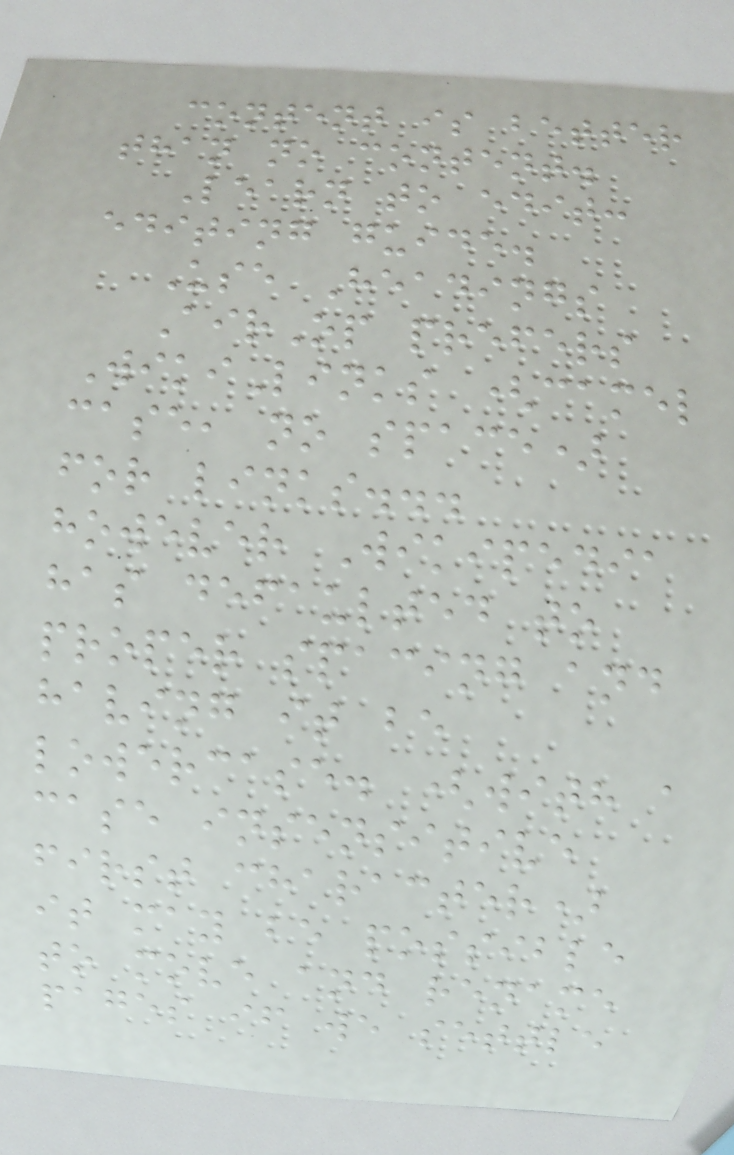content is better
than no content.
Learn to edit:
editing guide.
Use Headings
AirOp prefers
WikiLinks (camel
case, no space)
for links...
however Wikipedia
has defaulted to
proper spacing and
having it be
lowercase. (with a
case insensitive
first character)
it may be possible
to move and rename
pages if we settle
